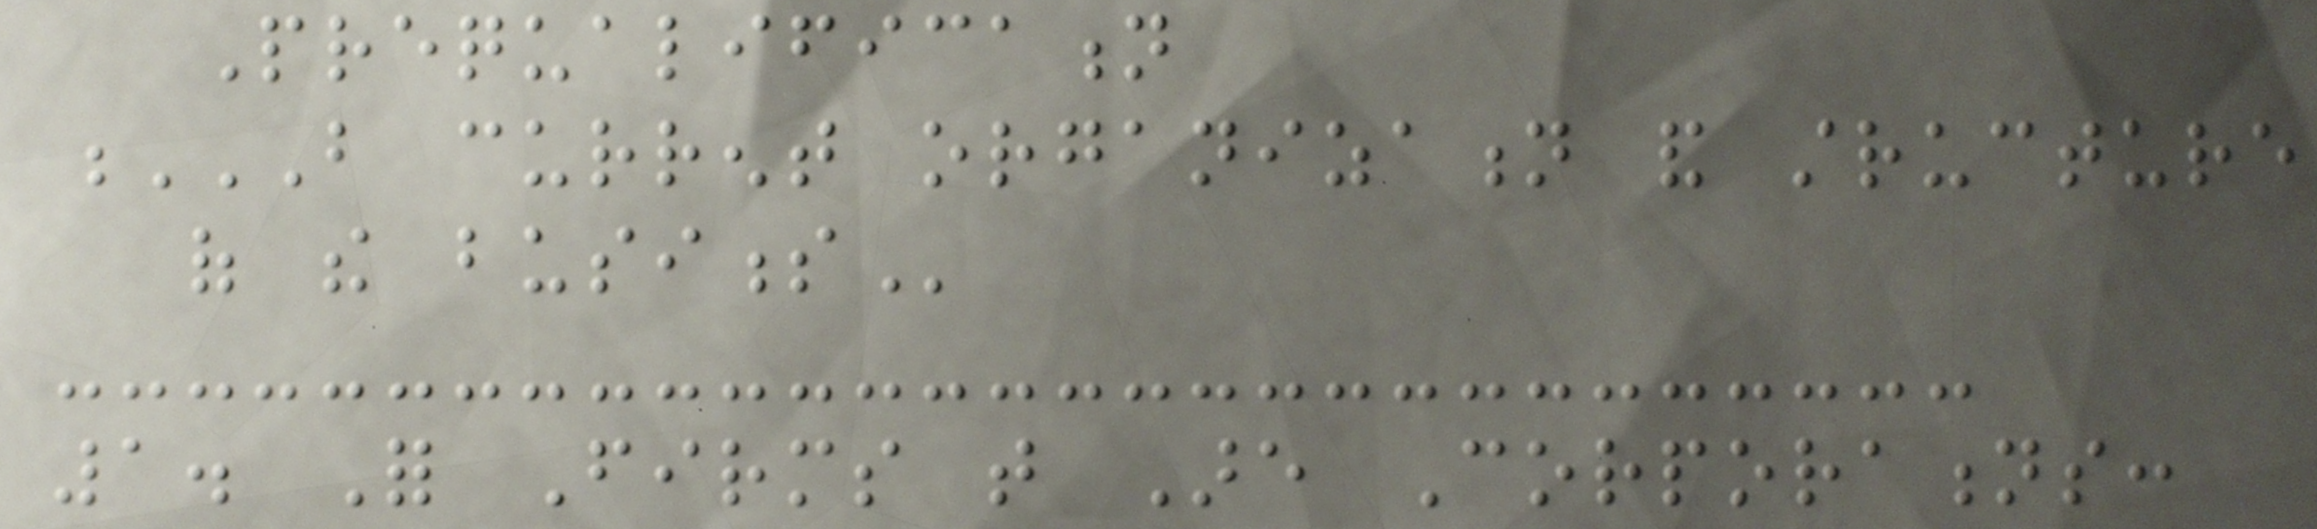Prequalification
B CURRENT ORGANIZATION AND STRUCTURE
OF THE BUSINESS
1. For Firms that Are Corporations:
